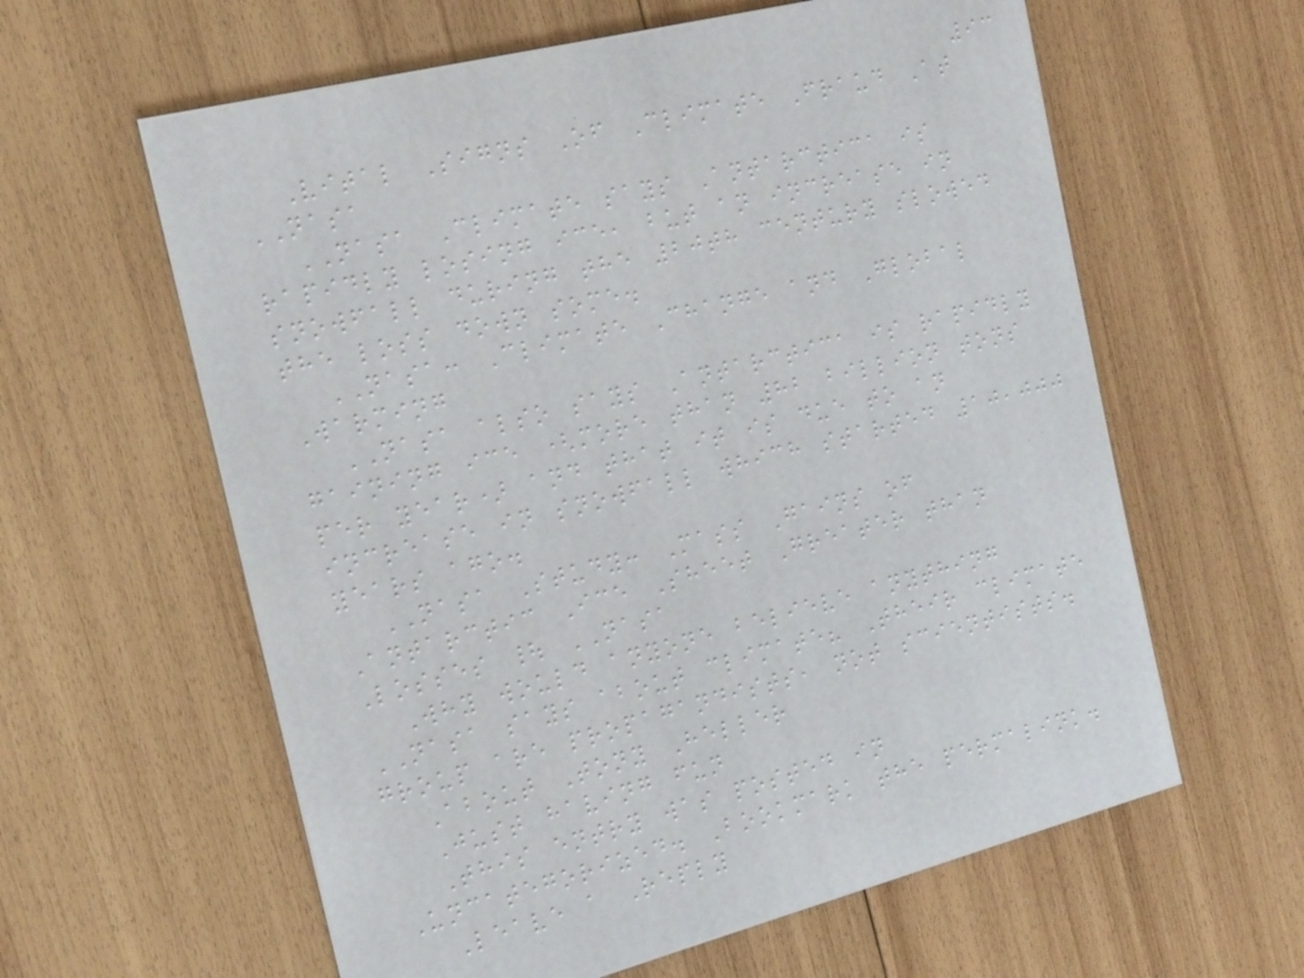93
Vital Signs Of Climate Fraud At
NASA
NASA Climate says Antarctica is
rapidly losing ice, but an increase in
snowfall during the 20th century slowed
the loss down some.
NASA: Climate Change and Global
Warming
NASA also says Antarctica is rapidly
gaining ice (more than 82 billion tons
per year) and that it is due to an
increase in snowfall which started 10,000
years ago.
NASA Study: Mass Gains of
Antarctic Ice Sheet Greater than
Losses | NASA
Why would anyone believe anything
NASA says about climate? Their climate
group are propagandists, not scientists.
About Tony Heller
Just having fun
This entry was posted in
Uncategorized. Bookmark the permalink.
Leave a Reply
